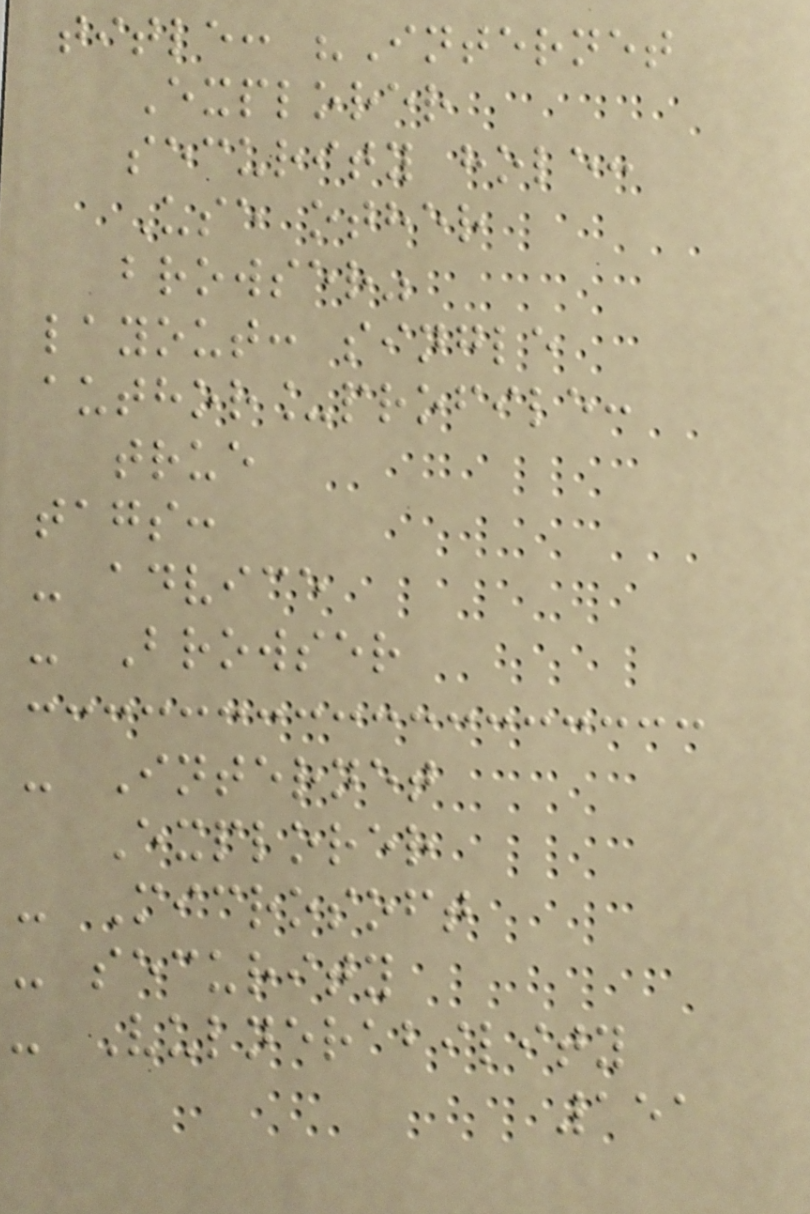title: "Internet
Explorer
security hole:
Use other
browser"
layout: single
author_profile:
true
tags:
- advice
- Browser
- Internet
Explorer
- Microsoft
- security
- Vulnerability
151
